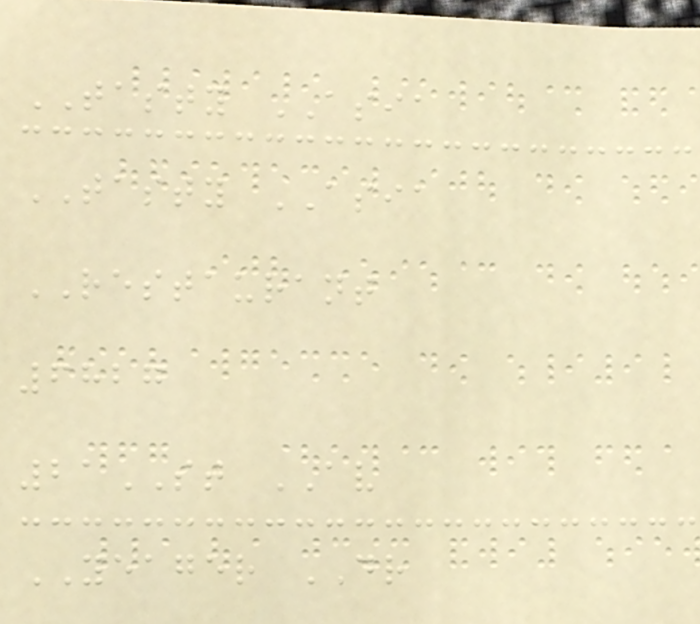TASTY ASIA
TASTY ASIA
RESTAURANT
6827
21ST AV
YEAGER DR
